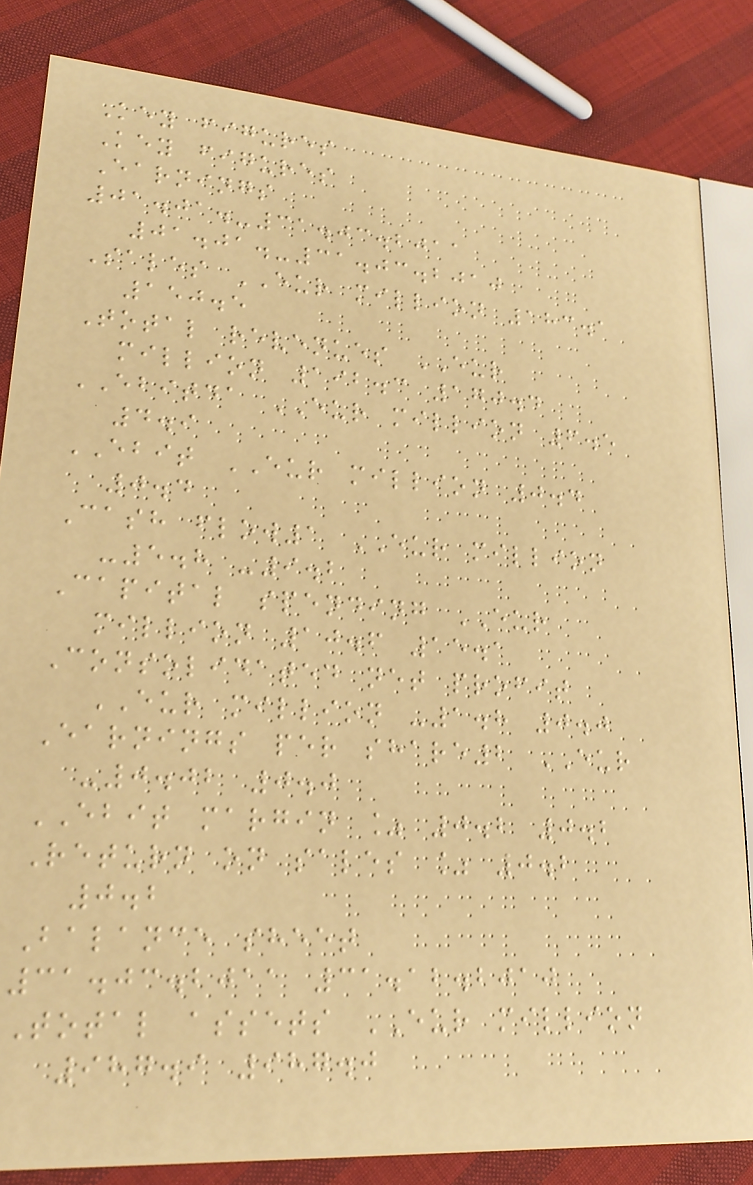Key figures
Key figures
Earnings
01.01.-31.03.2011
01.01.-31.03.2010
Sales EUR million 183.1
150.5
Total revenues EUR
million 192.3 170.4
EBITDA EUR million 6.5
4.9
EBIT EUR million 0.4
0.4
Cash flow1 EUR million
-5.8 -9.2
Capital spending EUR
million 10.6 15.1
Consolidated net profit
EUR million -1.8 0.0
Earnings per share2 EUR
-0.02 0.0
EBIT margin % 0.2 0.2
Return on sales % 0.2
0.2
Balance sheet
31.03.2011 31.12.2010
Total assets EUR million
987.9 987.0
